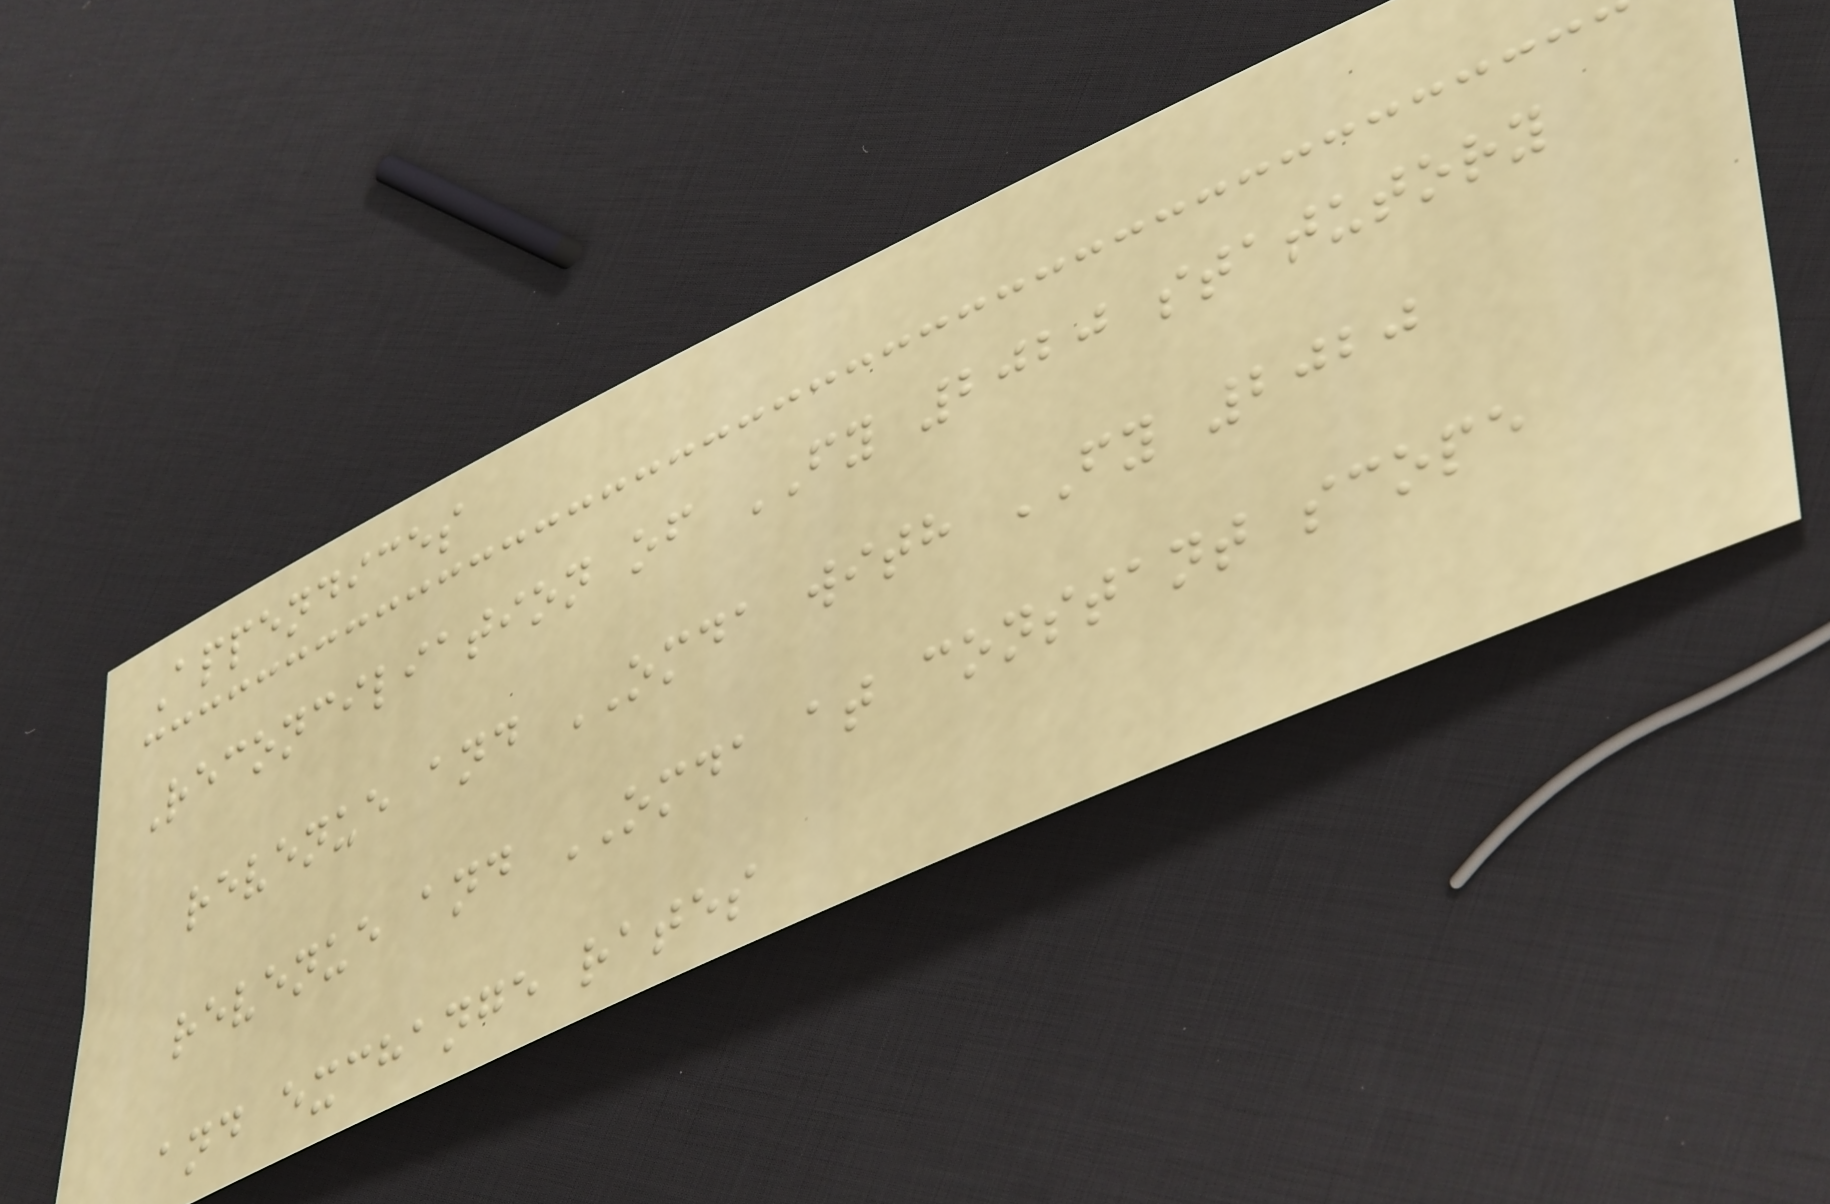Appendices
Reconciliation of FY 2020 statutory
revenue and OMDA with FY 2020
revenue and OMDA at constant scope
and exchange rates
